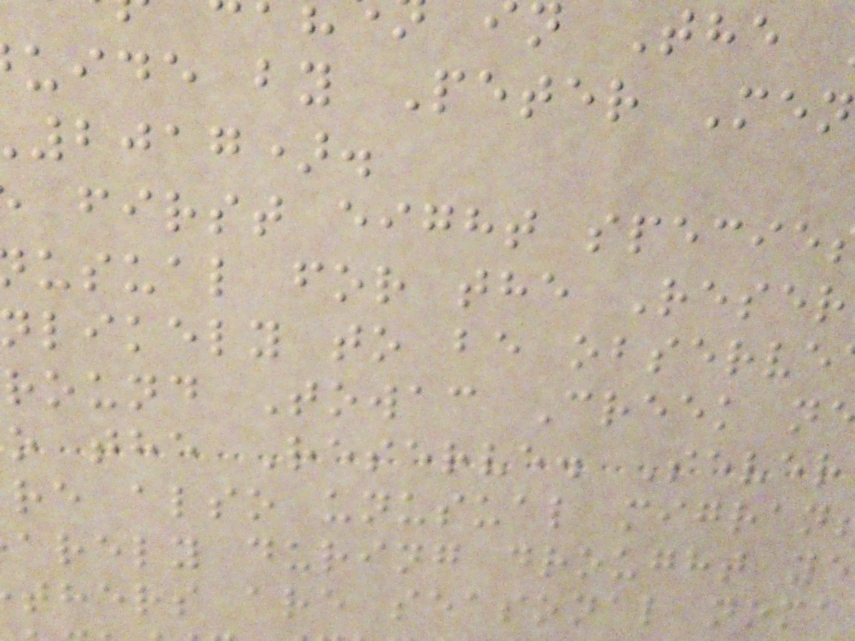uide by Peter Men
2017).
first eight specie
usual for the Reser
likely to be observe
round Towac Creek n
o the Reserve. Sever
re also unusual migran
arely during drought ye
thers are seasonal noma
